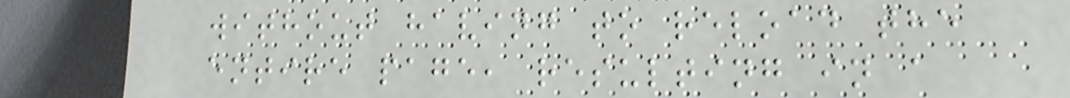without having to reload the
entire page, resulting in a
